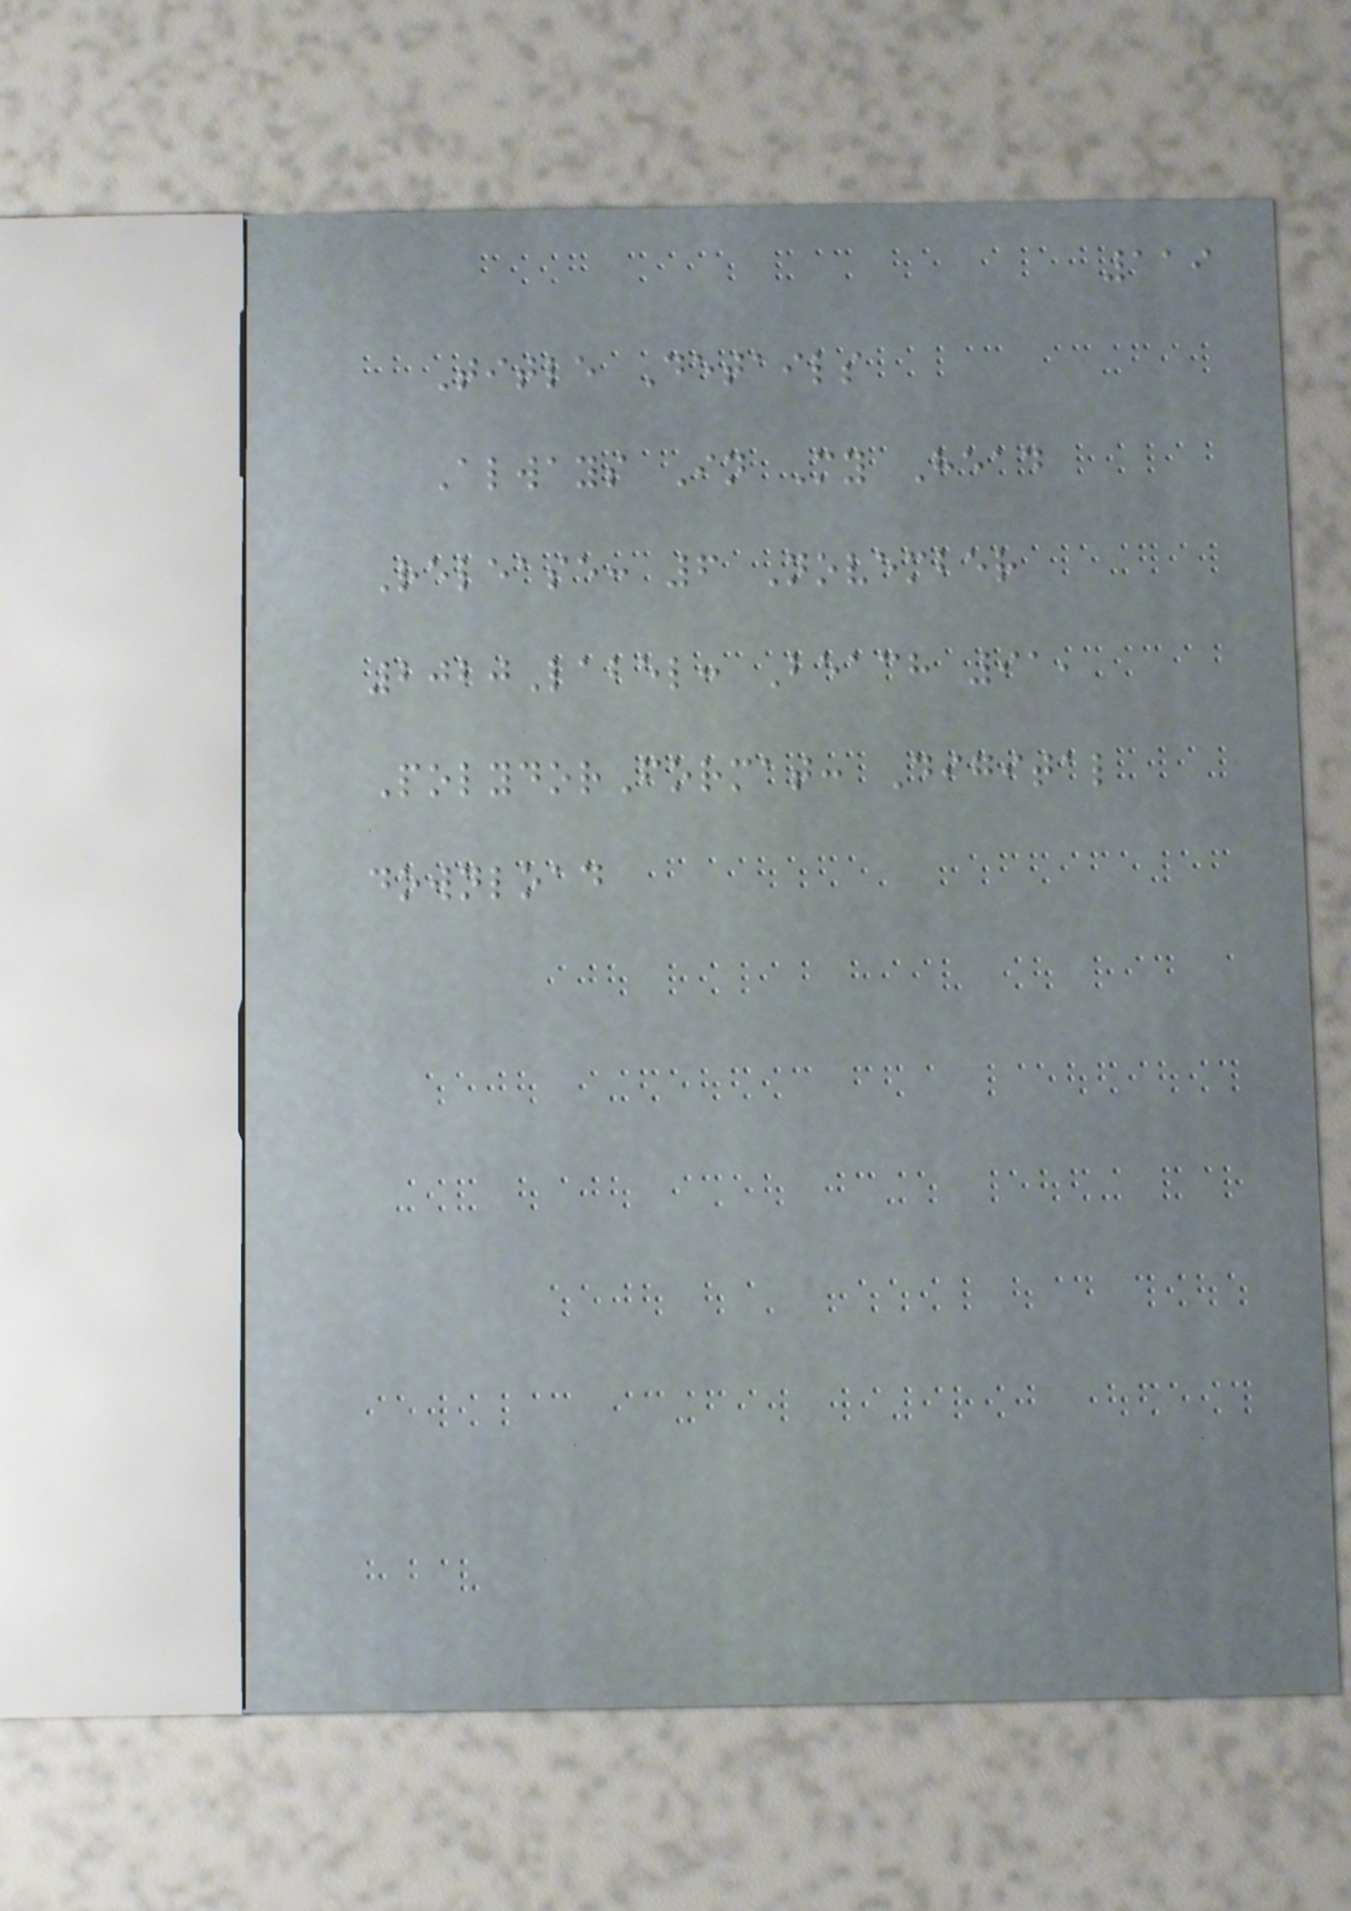119
Title Details
Always In My Head
Release: 6 November
2020Label: Beach 91,
PolydorFormat: Digital
download
